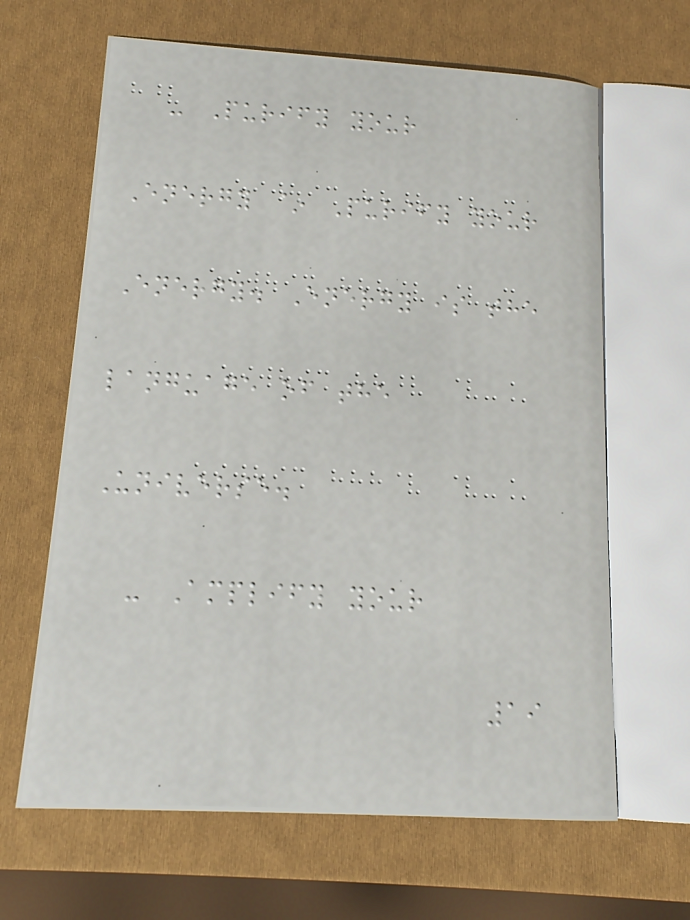- Purify your
Energy ~ Purify your
Energy. Energy is the
language of the
Universe.
- Amplify your
19
